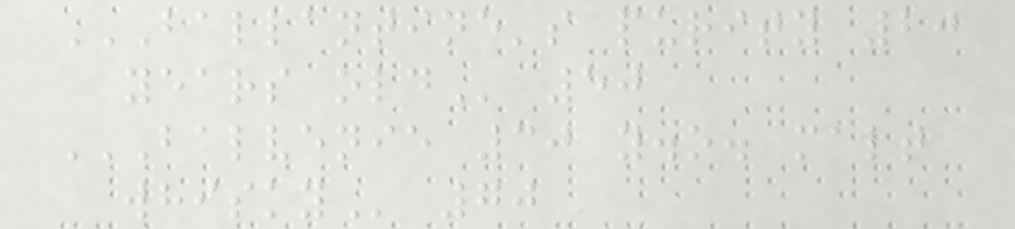BALLANTINE'S PURITY 20
YEARS OLD 50
BALVENIE 30 Y.O. MALT
WHISKY 70
